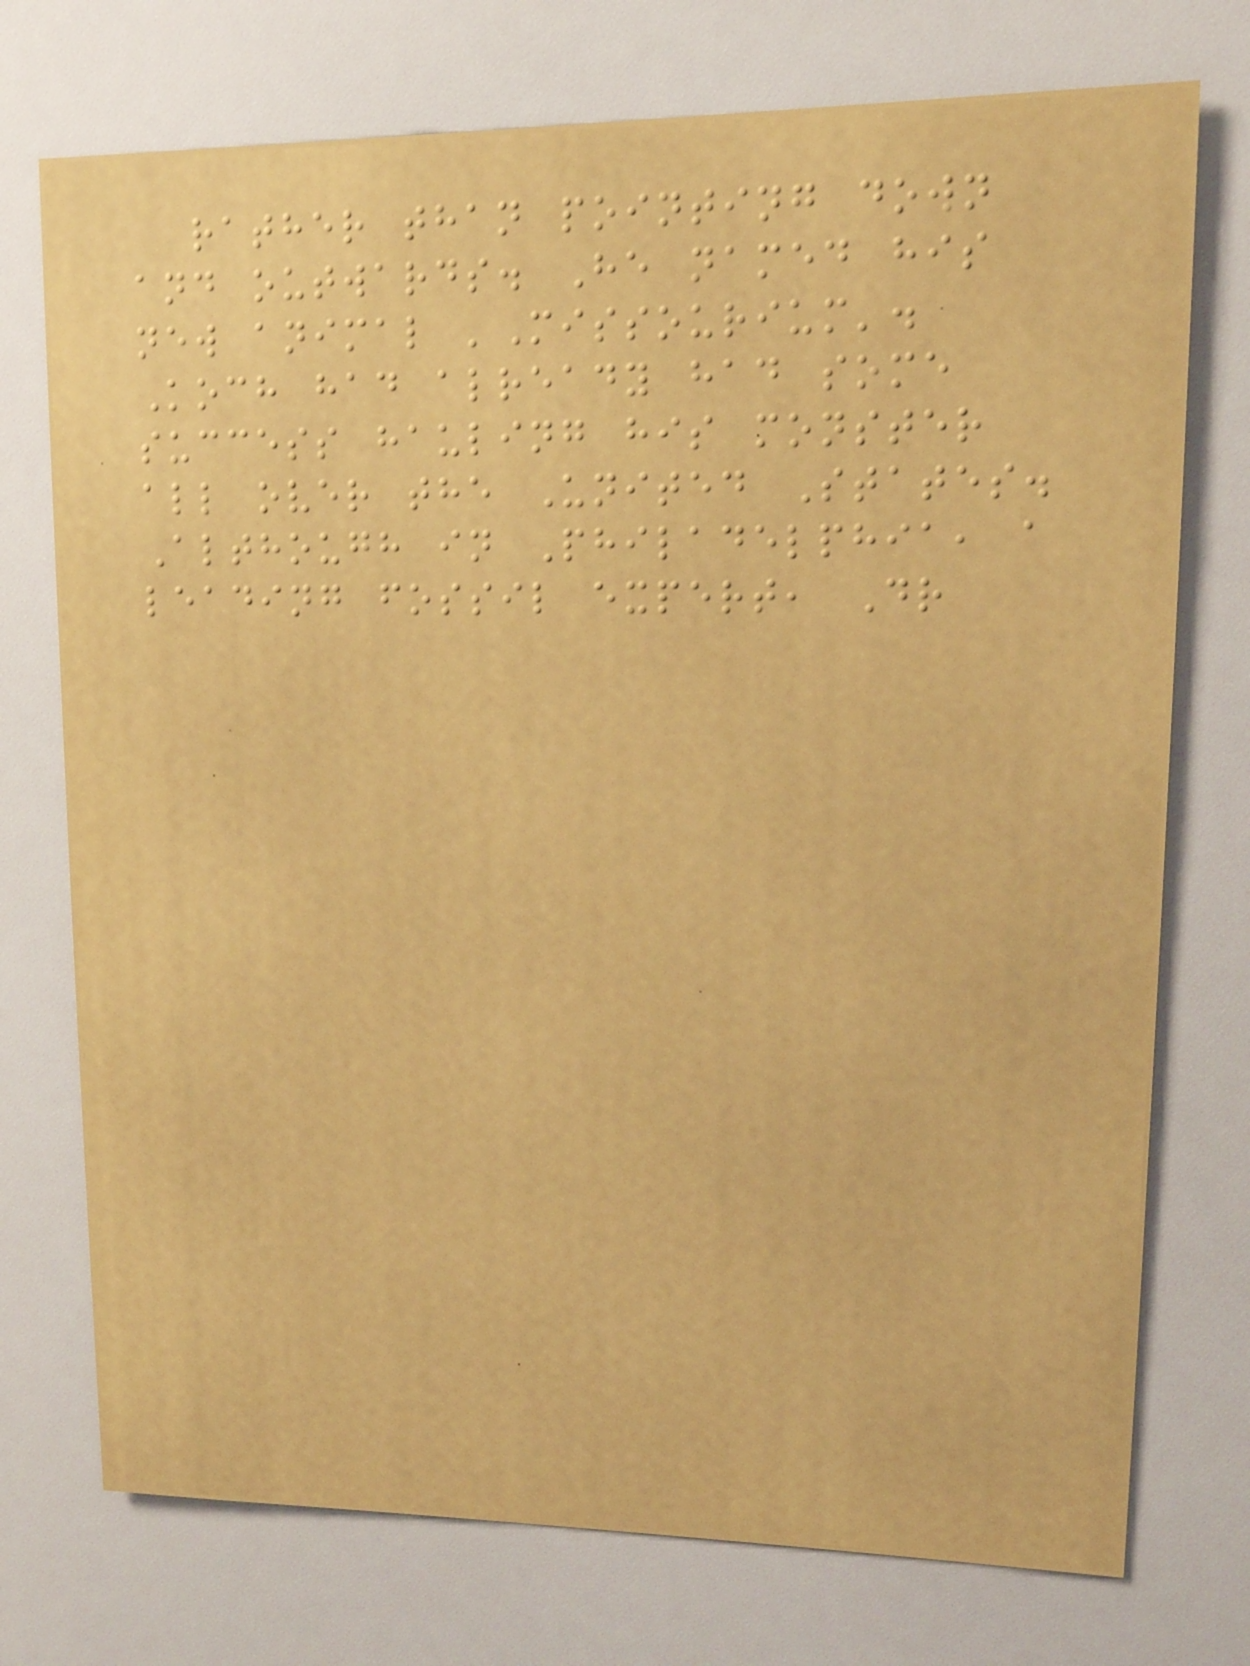rather than pointing down
and outwards. He named his
new animal 'Missourium'.
Koch had already had some
success hauling his monster
all over the United States.
Although in Philadelphia, a
leading fossil expert, Dr
